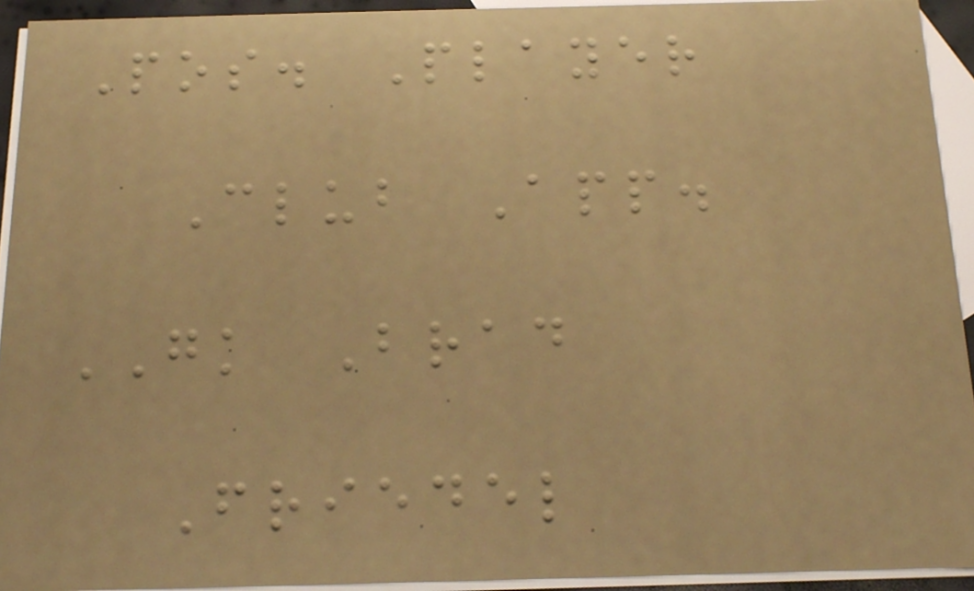Pos. Player
Club App.
GK Brad
Friedel
